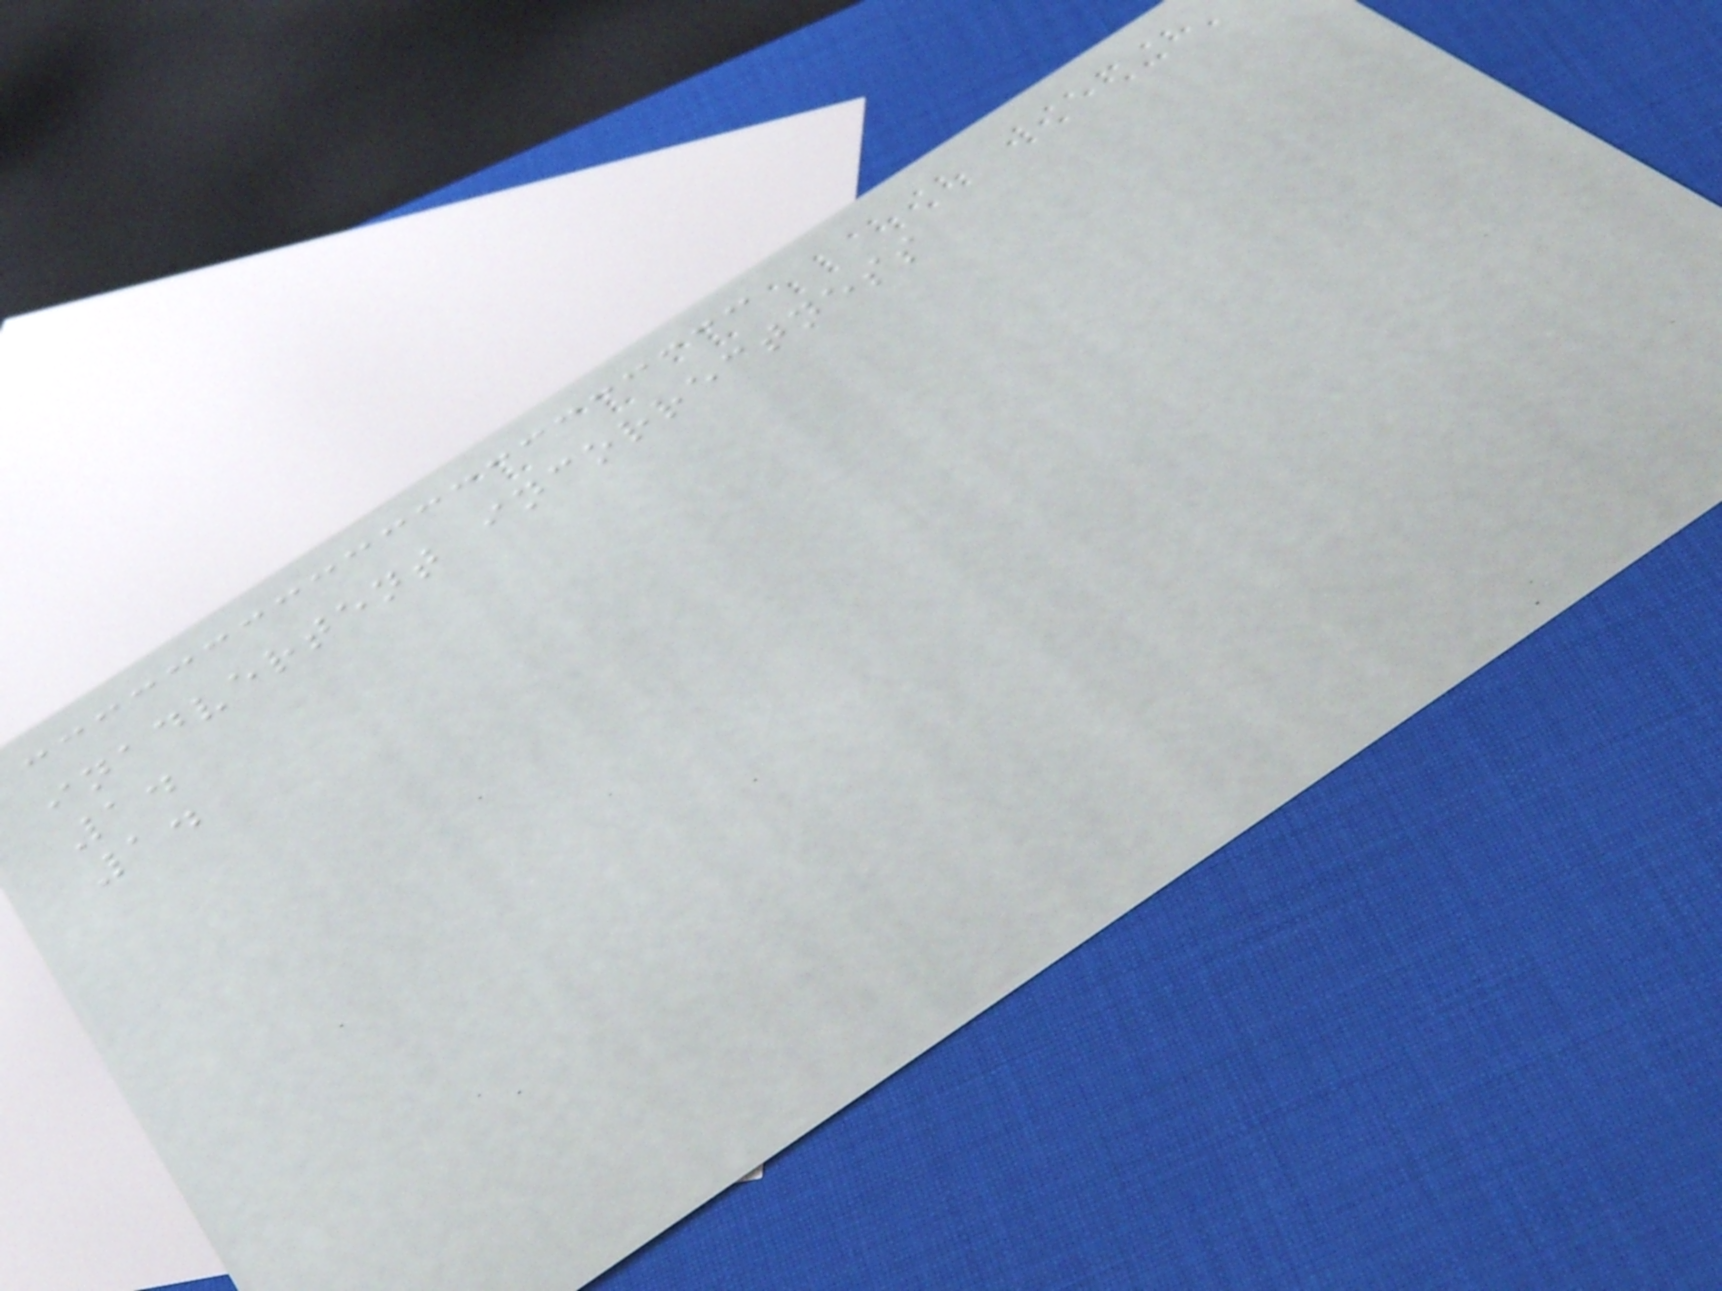inadvertent incorrectness
1.
1.
